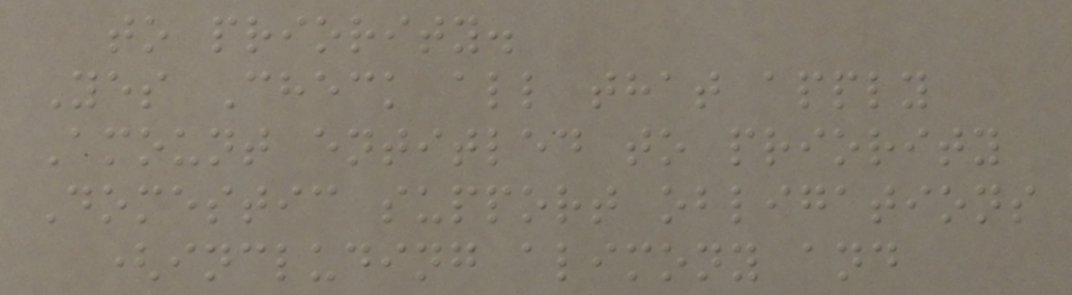to priority.
Yes Check all that apply
Amount entitled to priority
Domestic support obligations
(including alimony and
